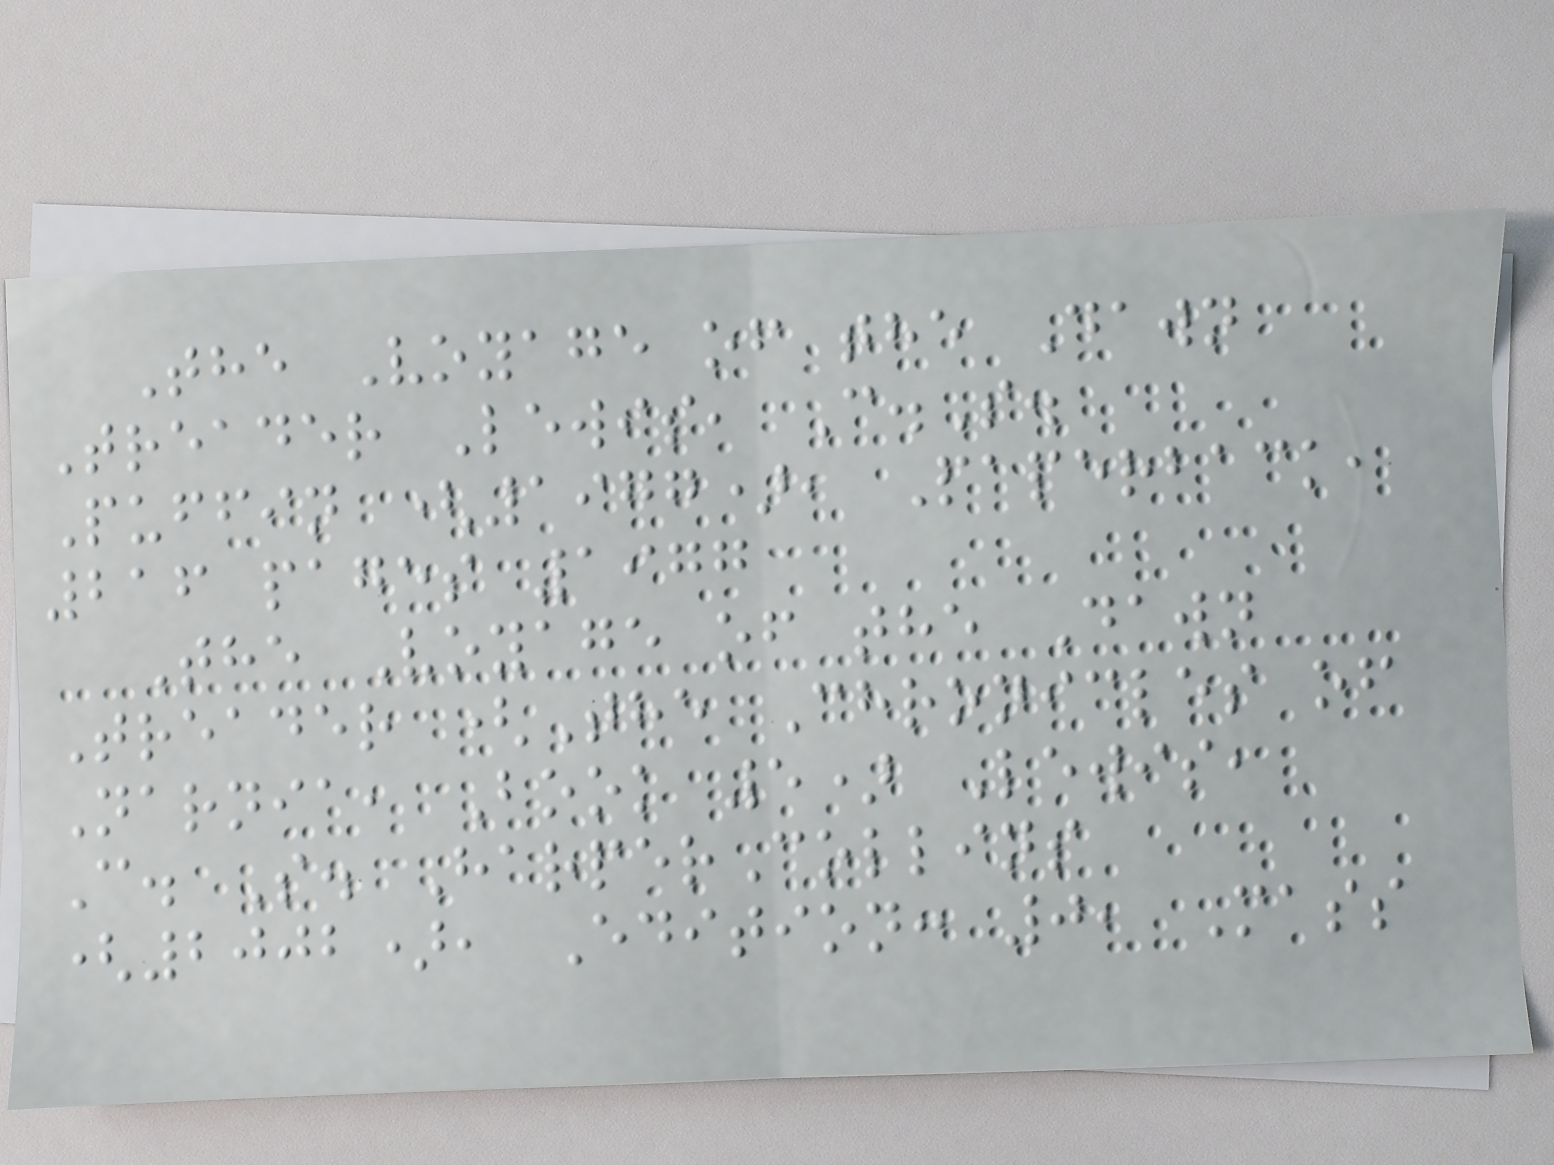The Voyage of the Dawn
Treader Lewis, C.S.
Puffin (1977), Paperback,
216 pages 1977
The Voyage of the Dawn
Treader (The Chronicles of
Narnia, Book 5) Lewis,
C. S. HarperCollins
(2002), Edition: 0, Mass
